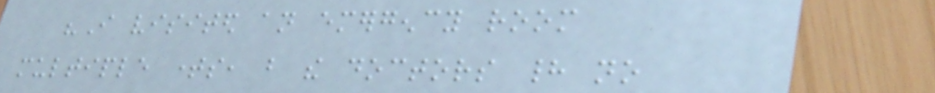"I visited an emergency room
multiple times, but the doctors had no
